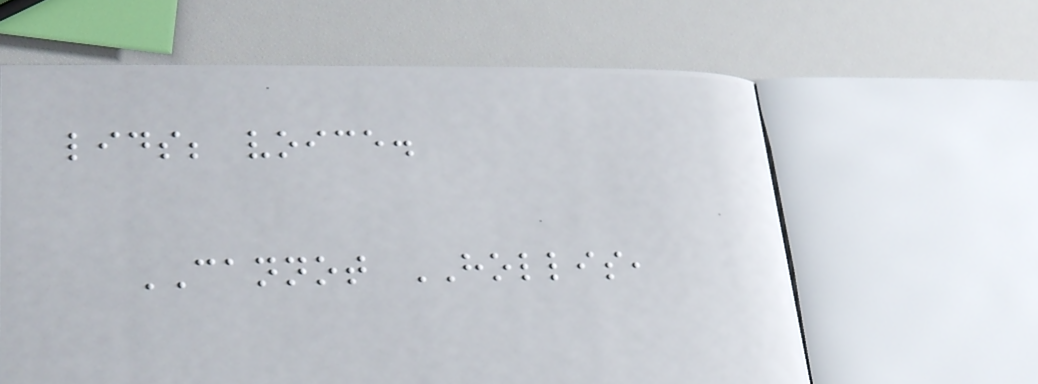lids; voice.
CANNOT HOLLIS,
